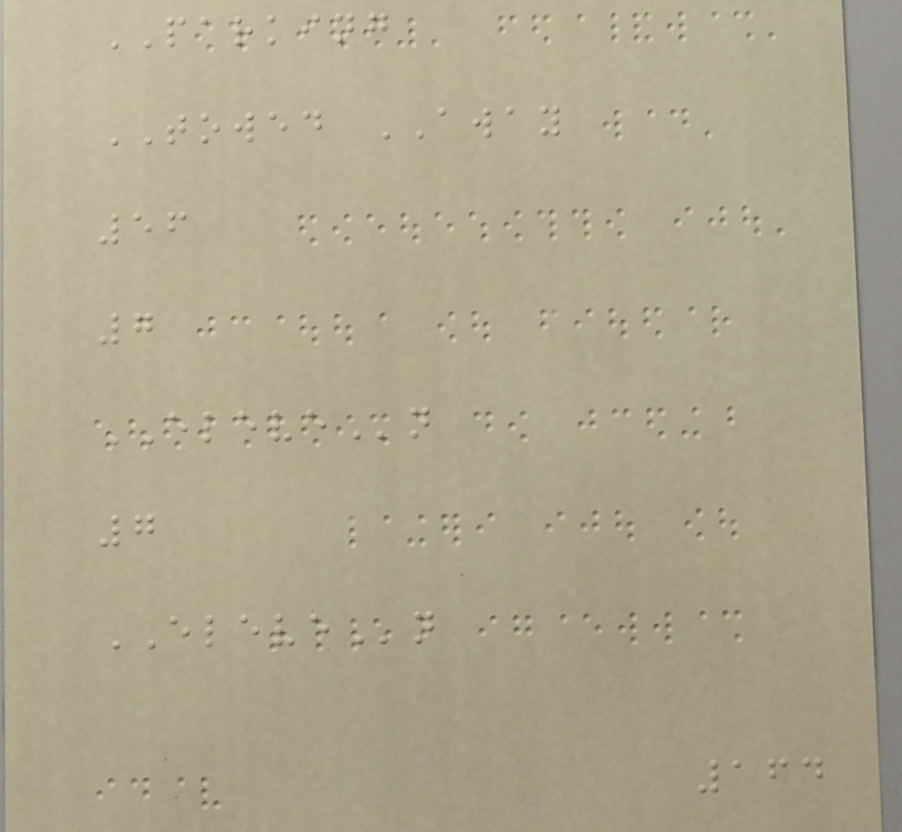PARKING
TOWED AWAY
56
7
ELEVEn
7
ELEVEn
164
